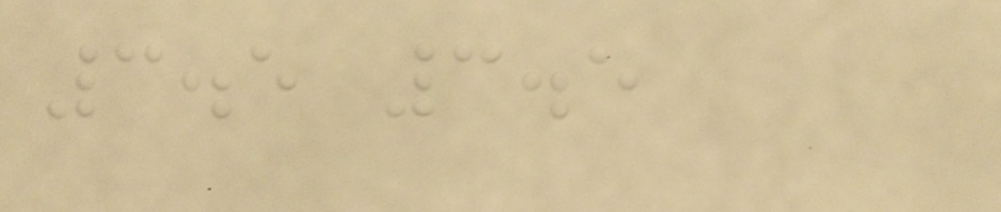3.5 3.5
